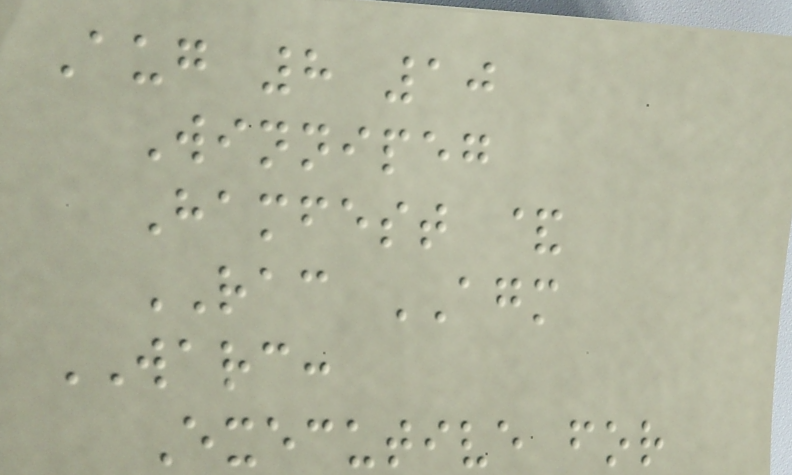Aug 8 10
Winnipeg
Hamfest &
RAC AGM
WARC:
Executive for
